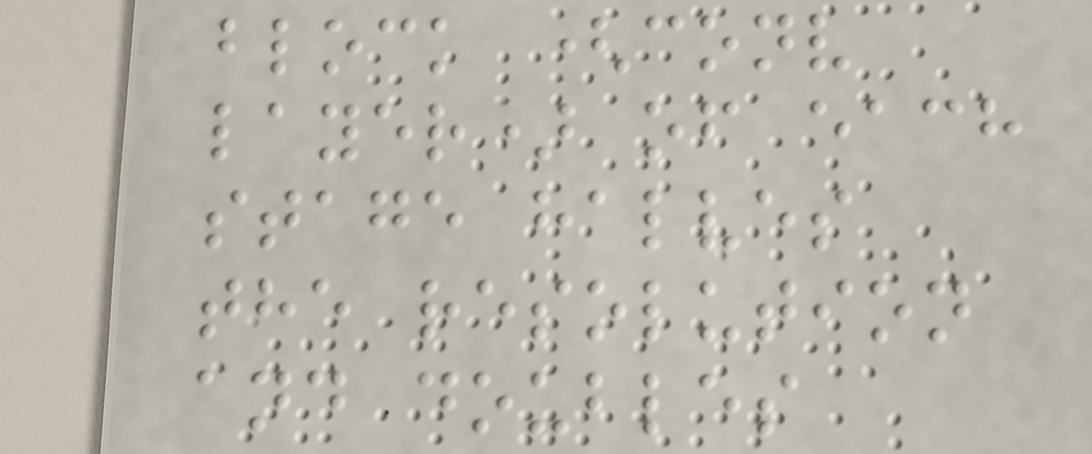block (conv
layer) of each
stage halves
the resolution
and doubles
